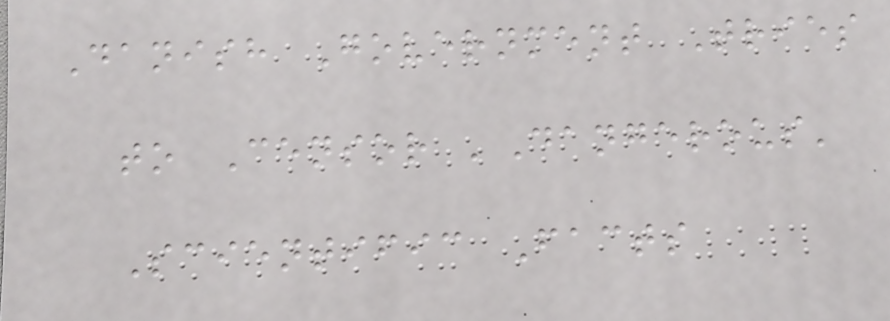Danish Government Tries
to Censor 'Dangerous'
Scientific Facts
